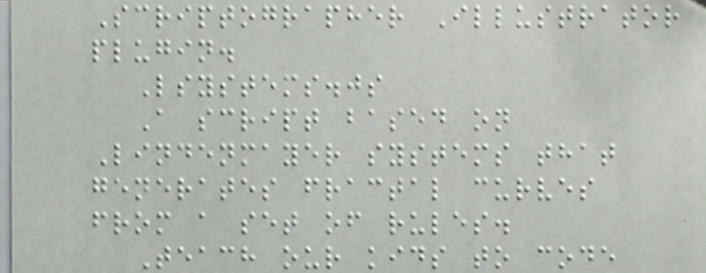Scriptographer Illustrator
plugin.
Lsystems.js
A script based on
Lindenmayer systems that
generates fractal curves
from a set of rules.
Teach our kids to code
